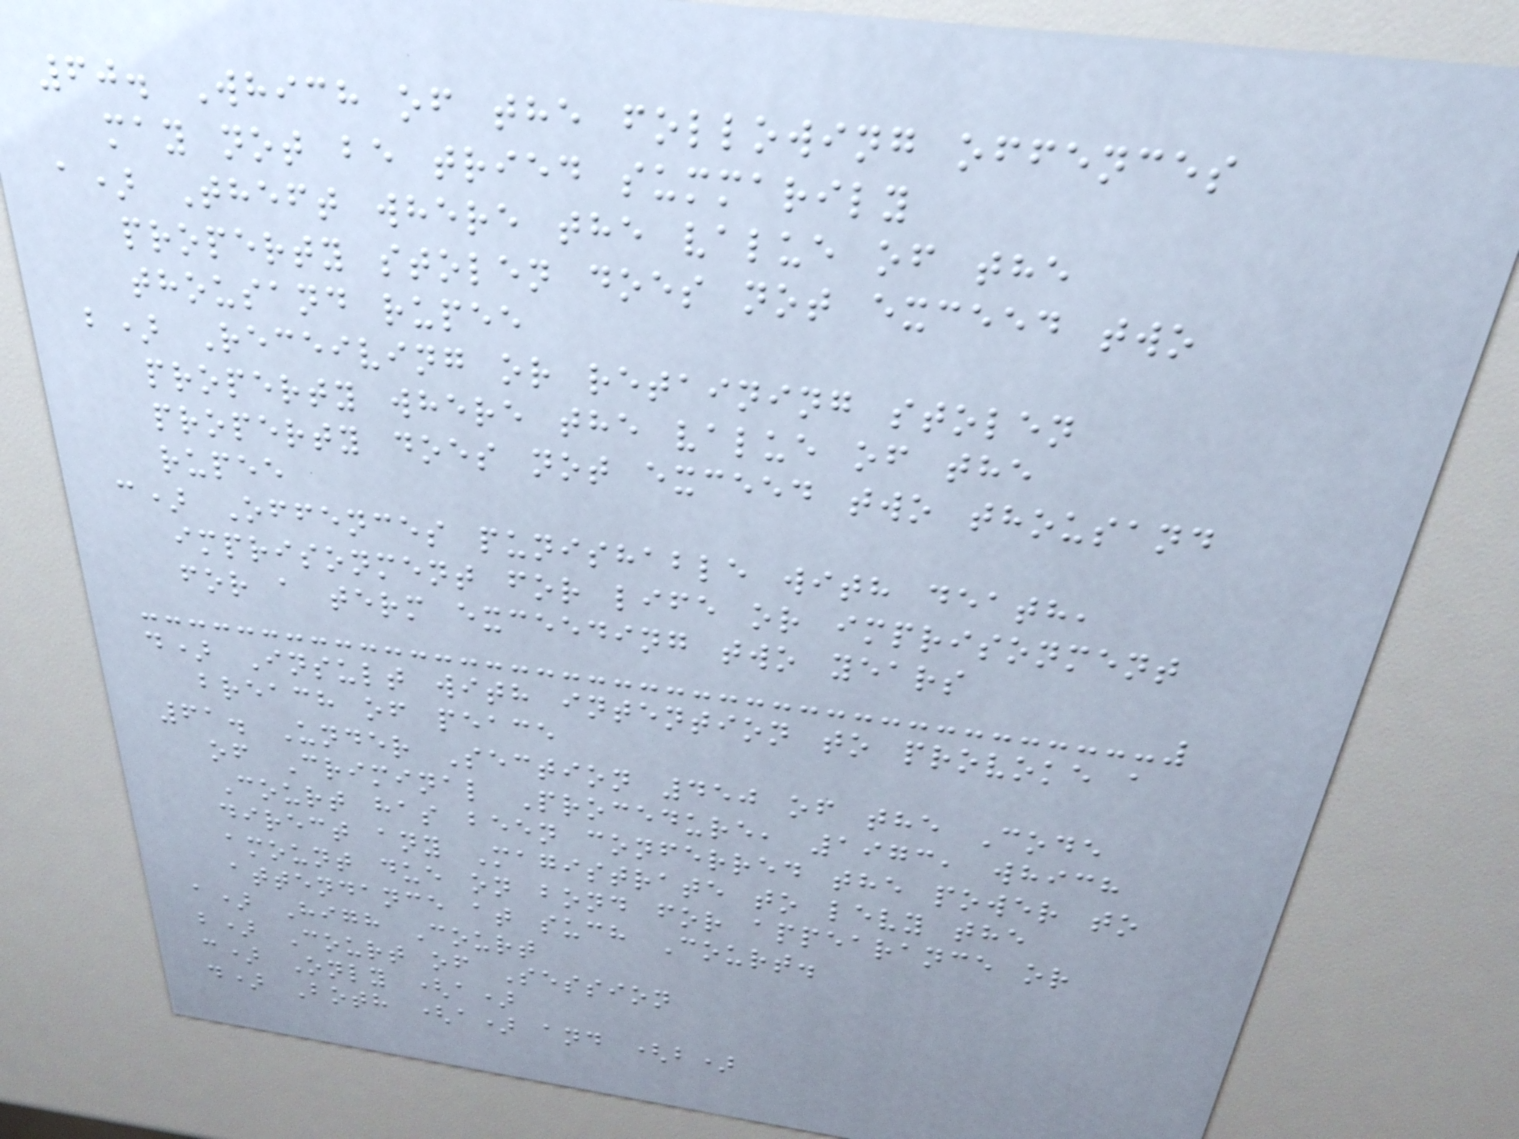60. Which of the following offences
may not be tried summarily
a) Theft where the value of the
property stolen does not exceed two
thousand rupee
b) Receiving or retaining stolen
property where the value of the
property does not exceed two thousand
rupee
c) Offences punishable with death,
imprisonment for life or imprisonment
for a term exceeding two years
d) Insult with intention to provoke a
breach of peace
61. Under Section 450 of the Code
of Criminal Procedure, 1973, which
Court has been conferred the power to
direct any Magistrate to levy the
amount due on bond for appearance or
attendance at such Court.
a) High Court
b) Court of Session
c) Only (a)
d) Both (a) and (b)
